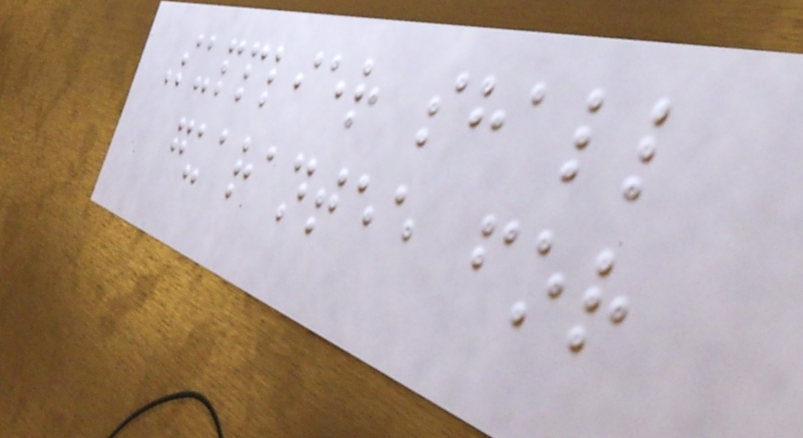Supplier shall
guarantee for
